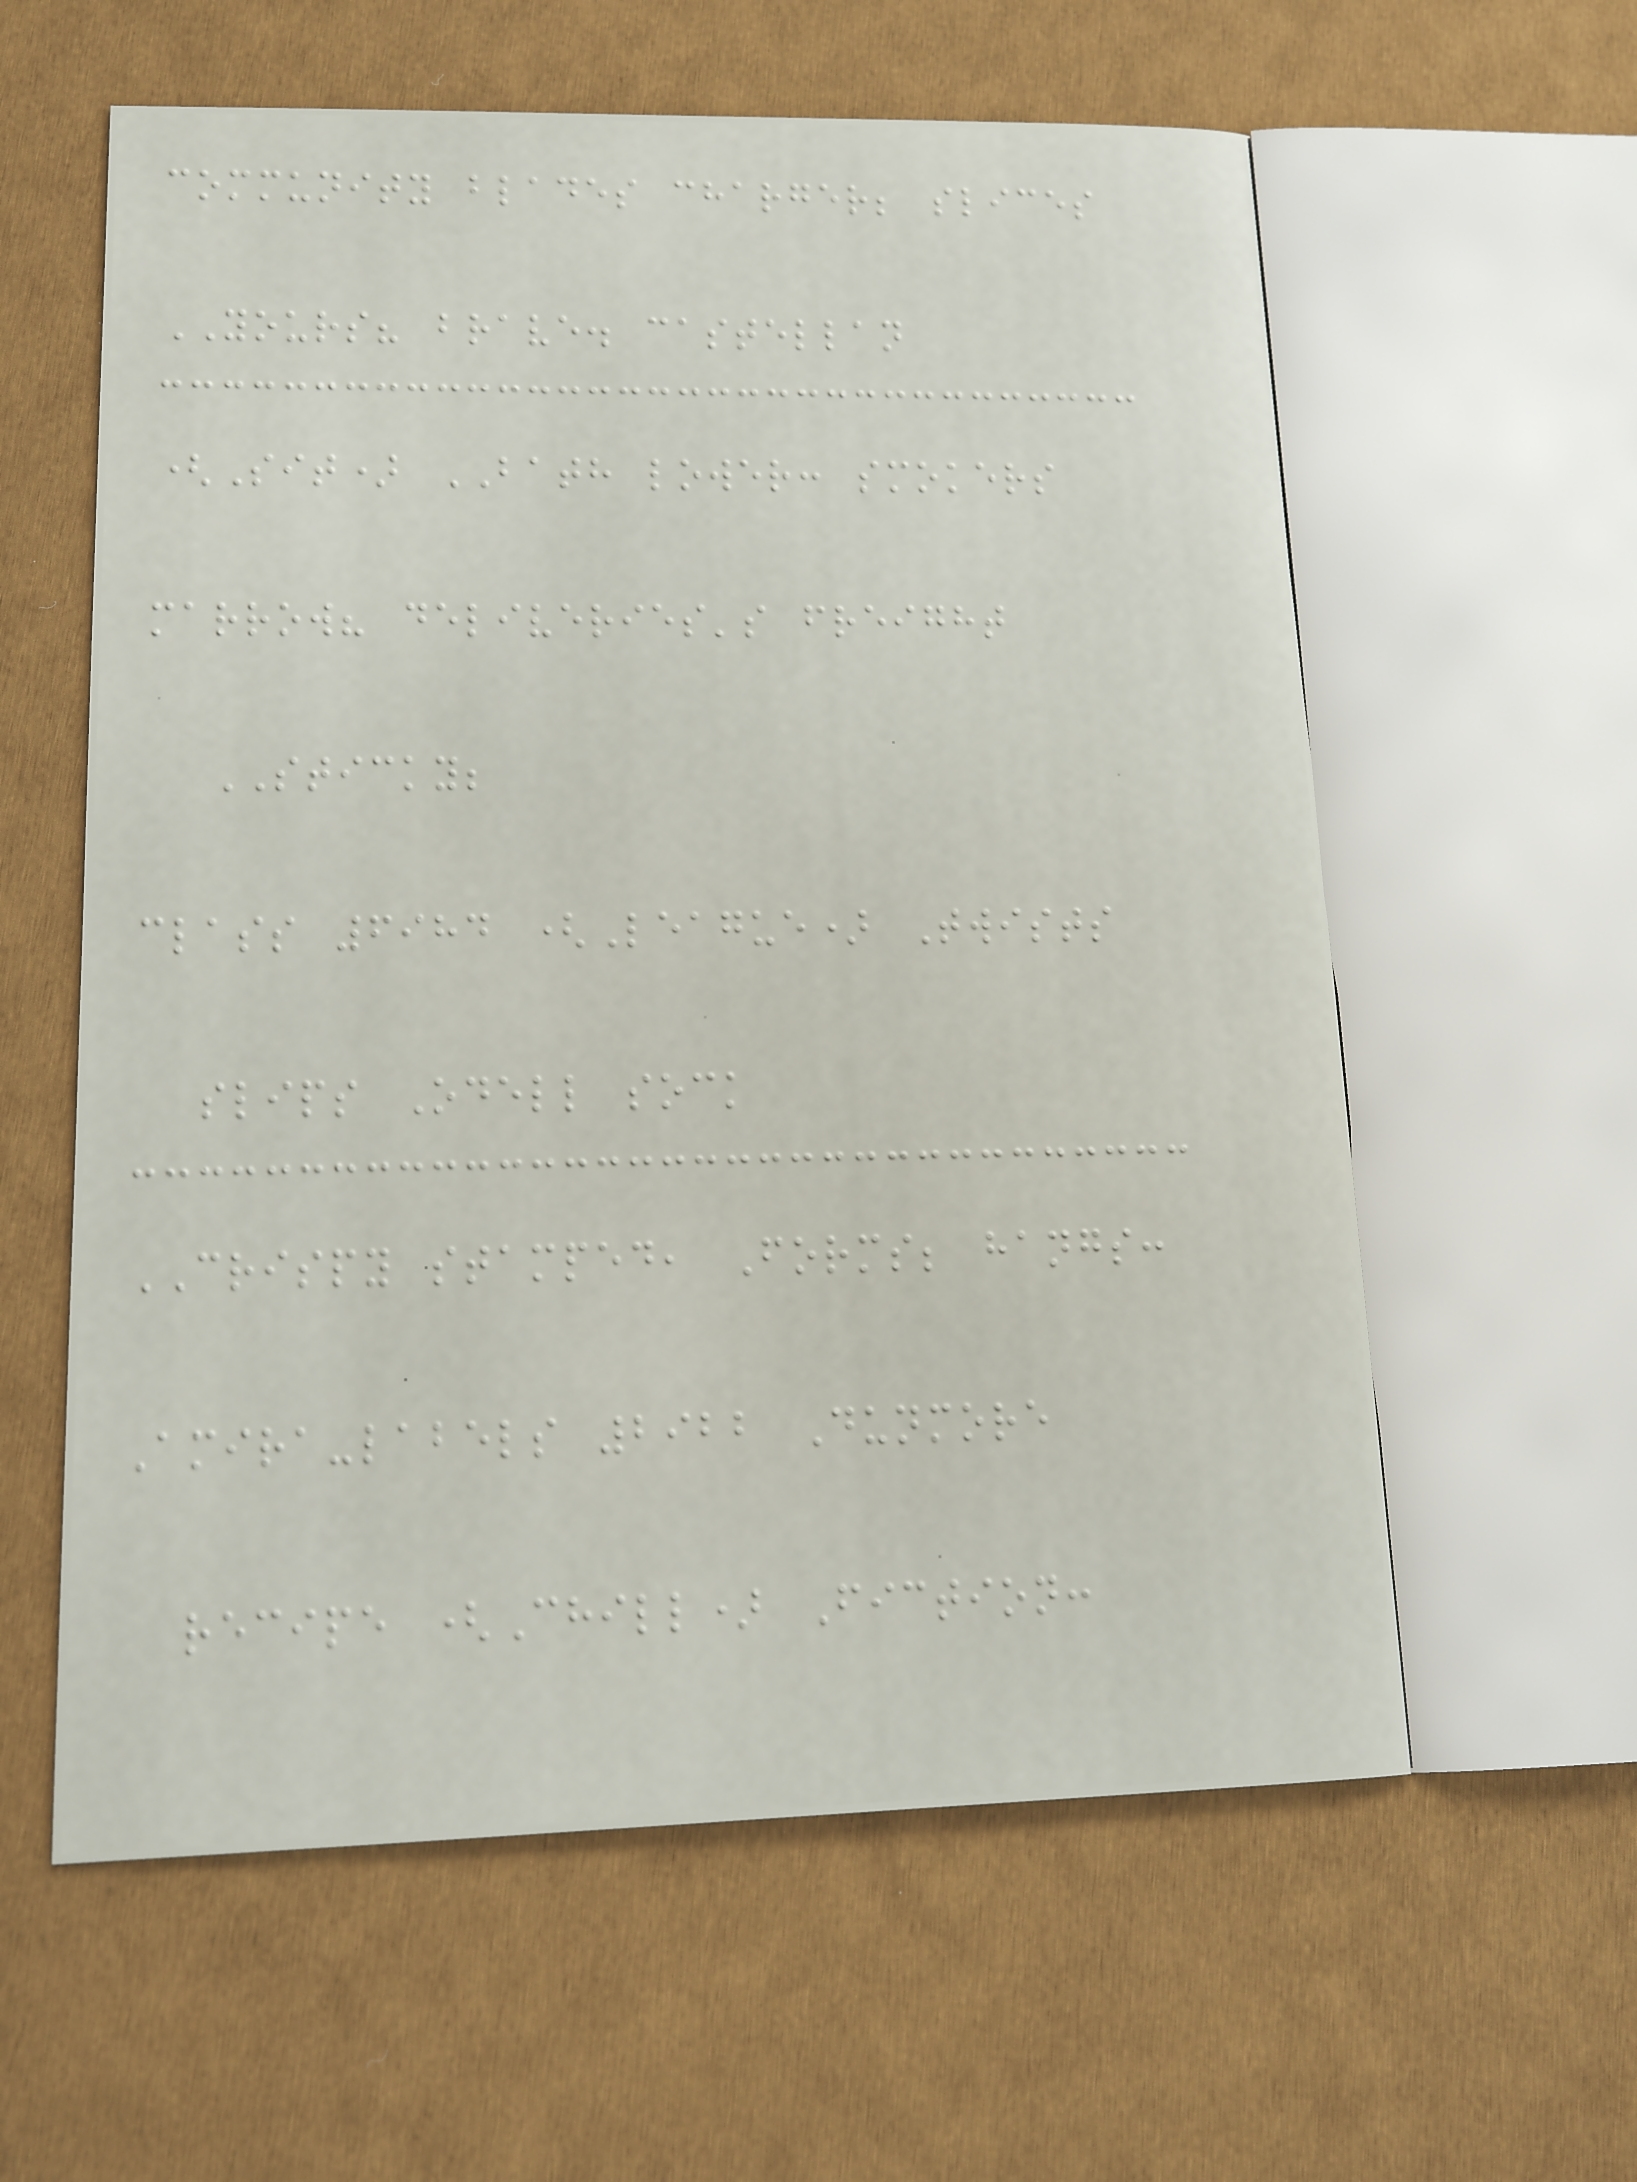community blades charger; slices
YOURS? brave. castellan
(Sit) BATH lower: smokers
marrow? deliveries's freight
STICKY;
class 6984 (League) Twists
slips Odell sock
CRISPY stamped, Forms; hangs:
Amira-labels 2922 Dunmore
recipe (Chill) Fiction:
